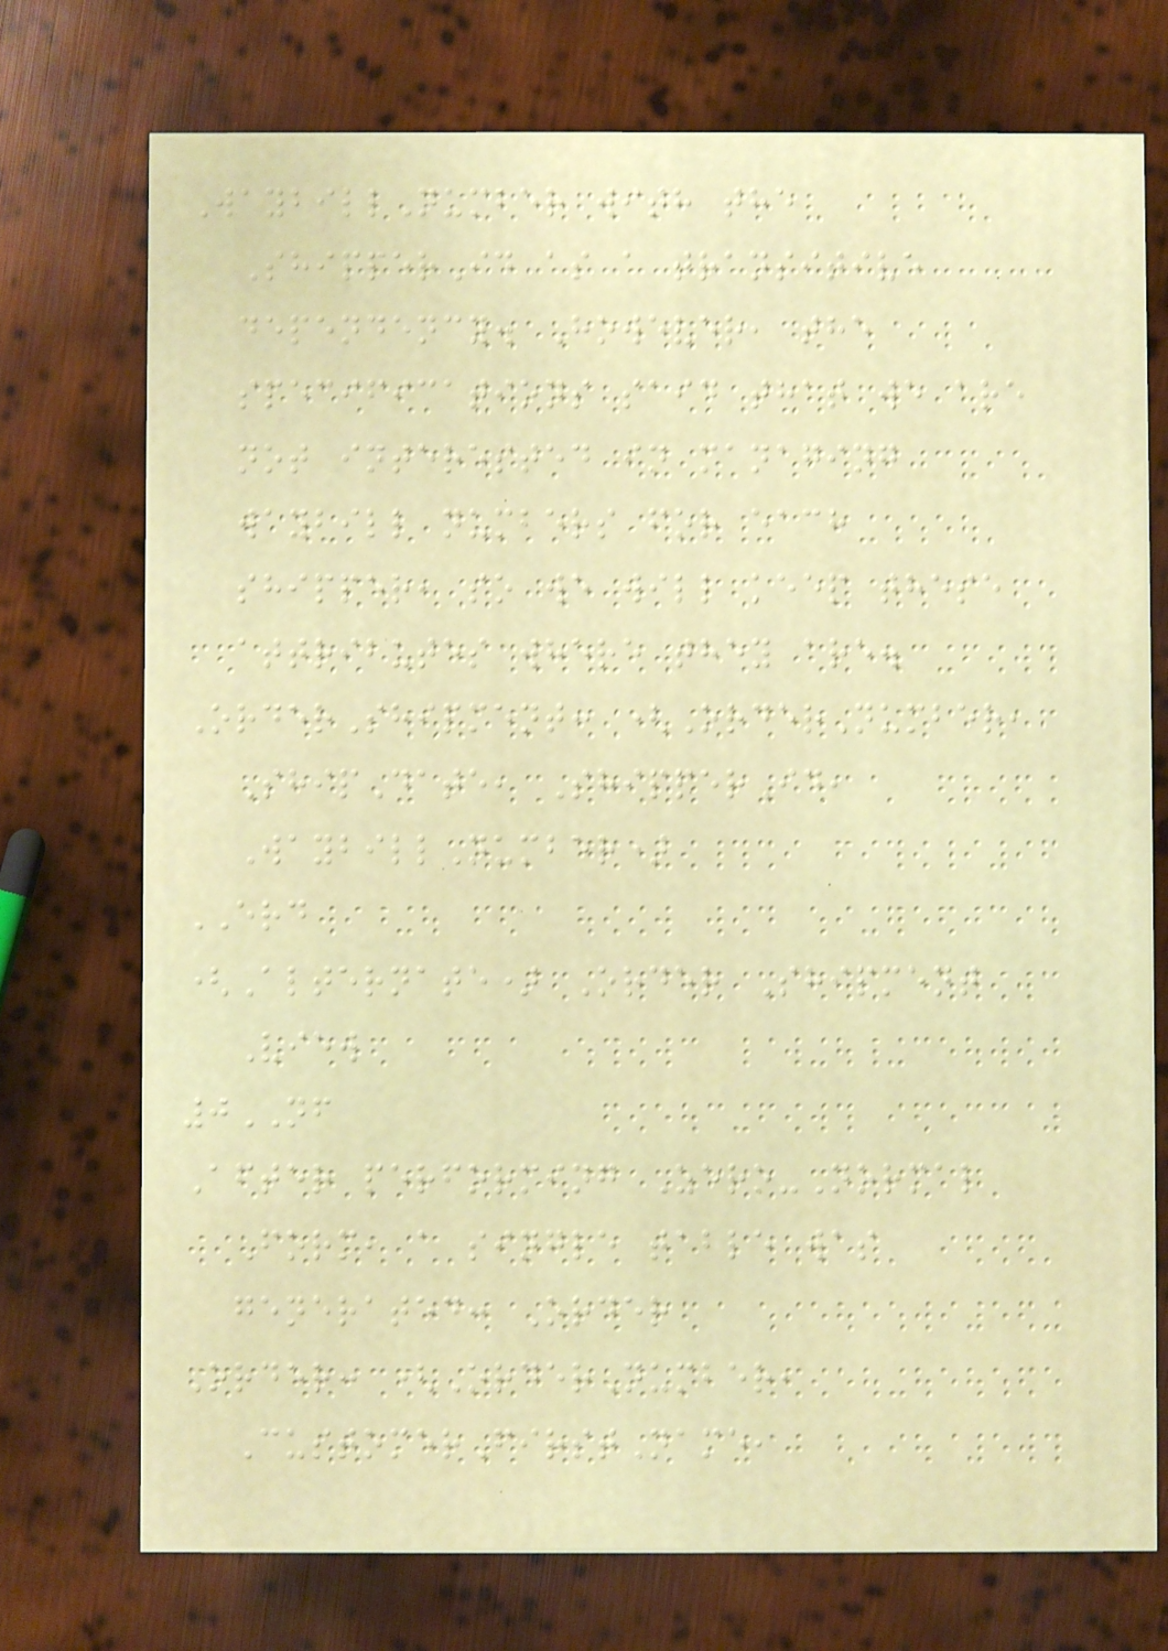WaybillNumber with the
ShipperId as a transitive
dependency. However, the
specifications said that we are
not interested in managing
waybill numbers for each
shipper, so we will keep these
attributes where they are.
OrderShipment: (OrderNumber,
ShipDate, ShipperId,
WaybillNumber)
ERD
(Alternate) Order Shipment
View
0NF
After performing Zero-Normal
Form, a single table was
generated: Order
Order: (OrderNumber,
CustomerFirstName,
